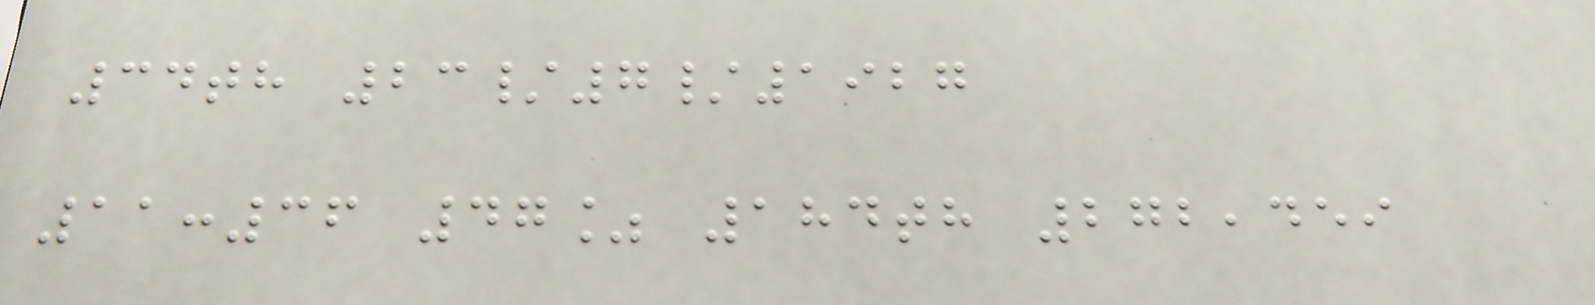34th 23/7/1927
11:36 47% 184th 272,459
